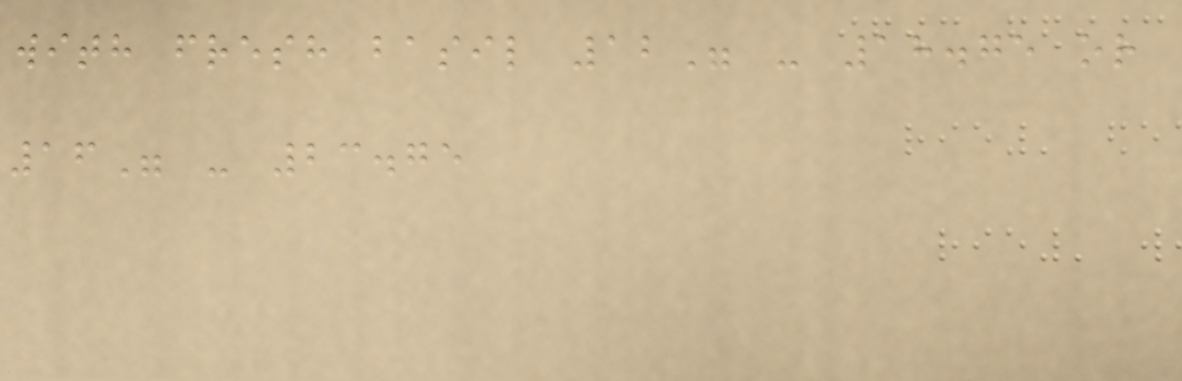with fresh basil 12" - 18.75 or
16" - 23.75
